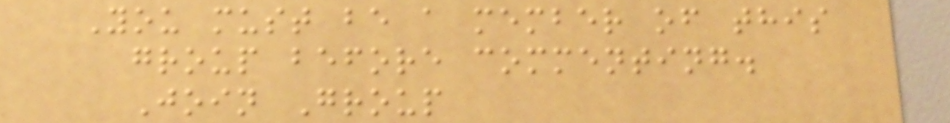You must be a member of this
group before commenting.
Join Group
